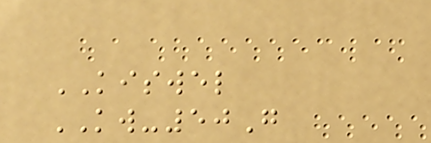KISWEL
KW-50G
